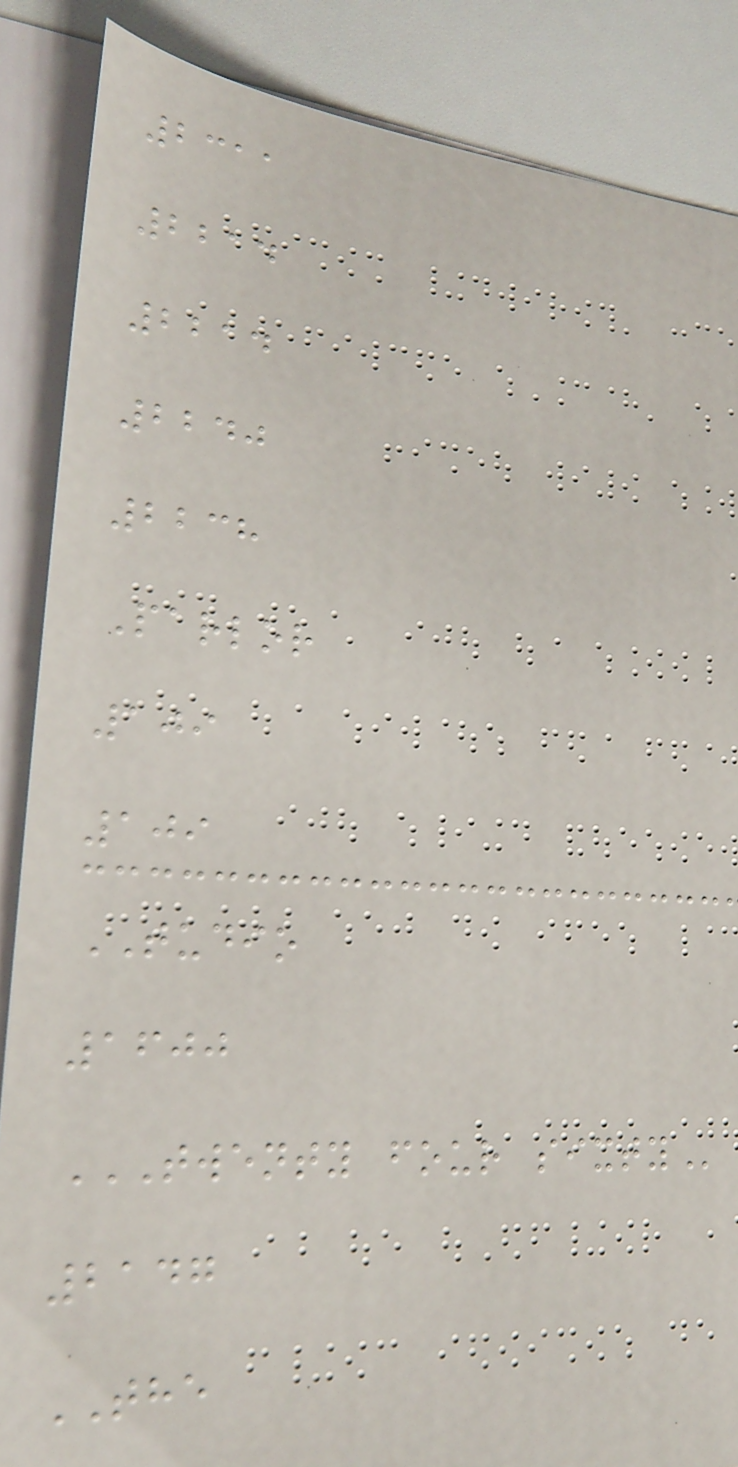2311
2214
2214
2240
2238
Parlor
109
109
TUDIO
1600
TWENTY FOUR SIXTY
2147
THE
